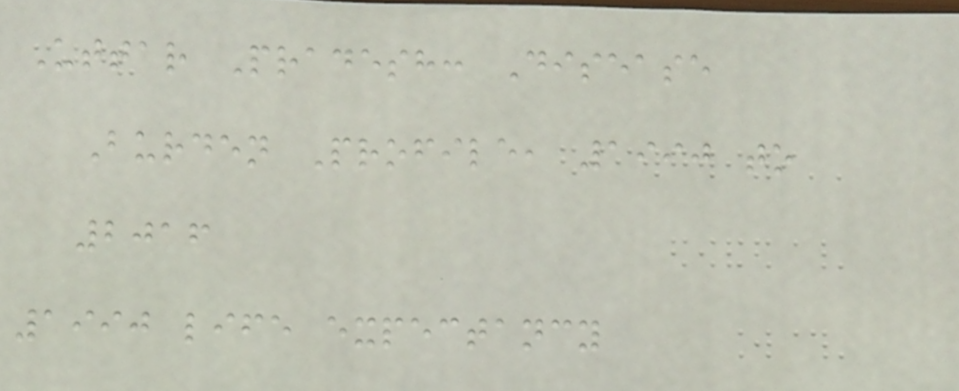Uttar Pradesh: Disease
Burden Profile, 1990 to
2016
1990 life expectancy
